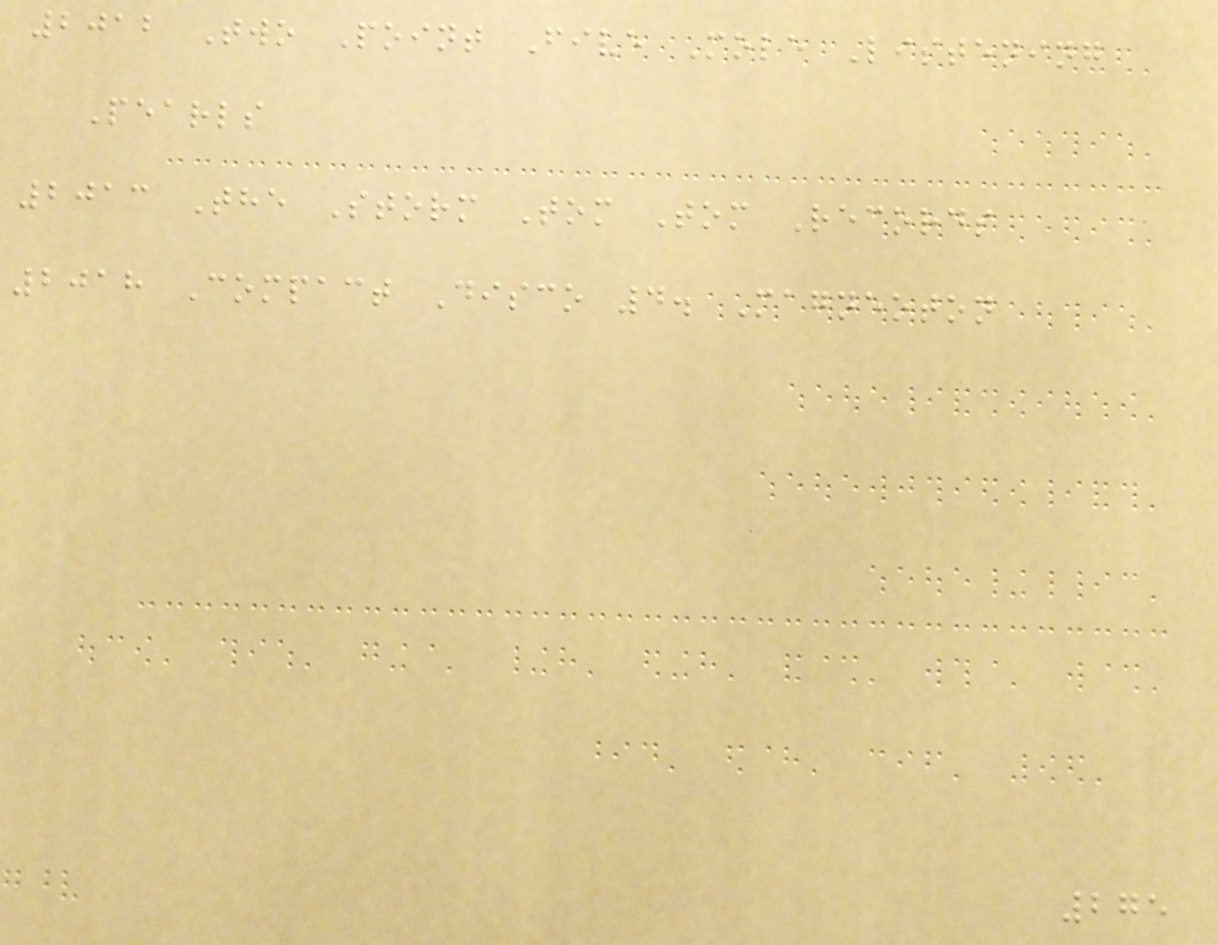2012 Two Point Five Mole Listening
Pearls
2013 The Storm Tom Tom Records
2018 Compact Disco 4. Magneoton
275
